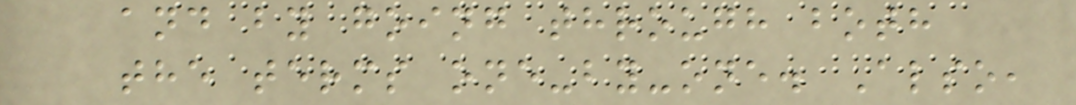and by going through both
the terms one-by-one. Also,
